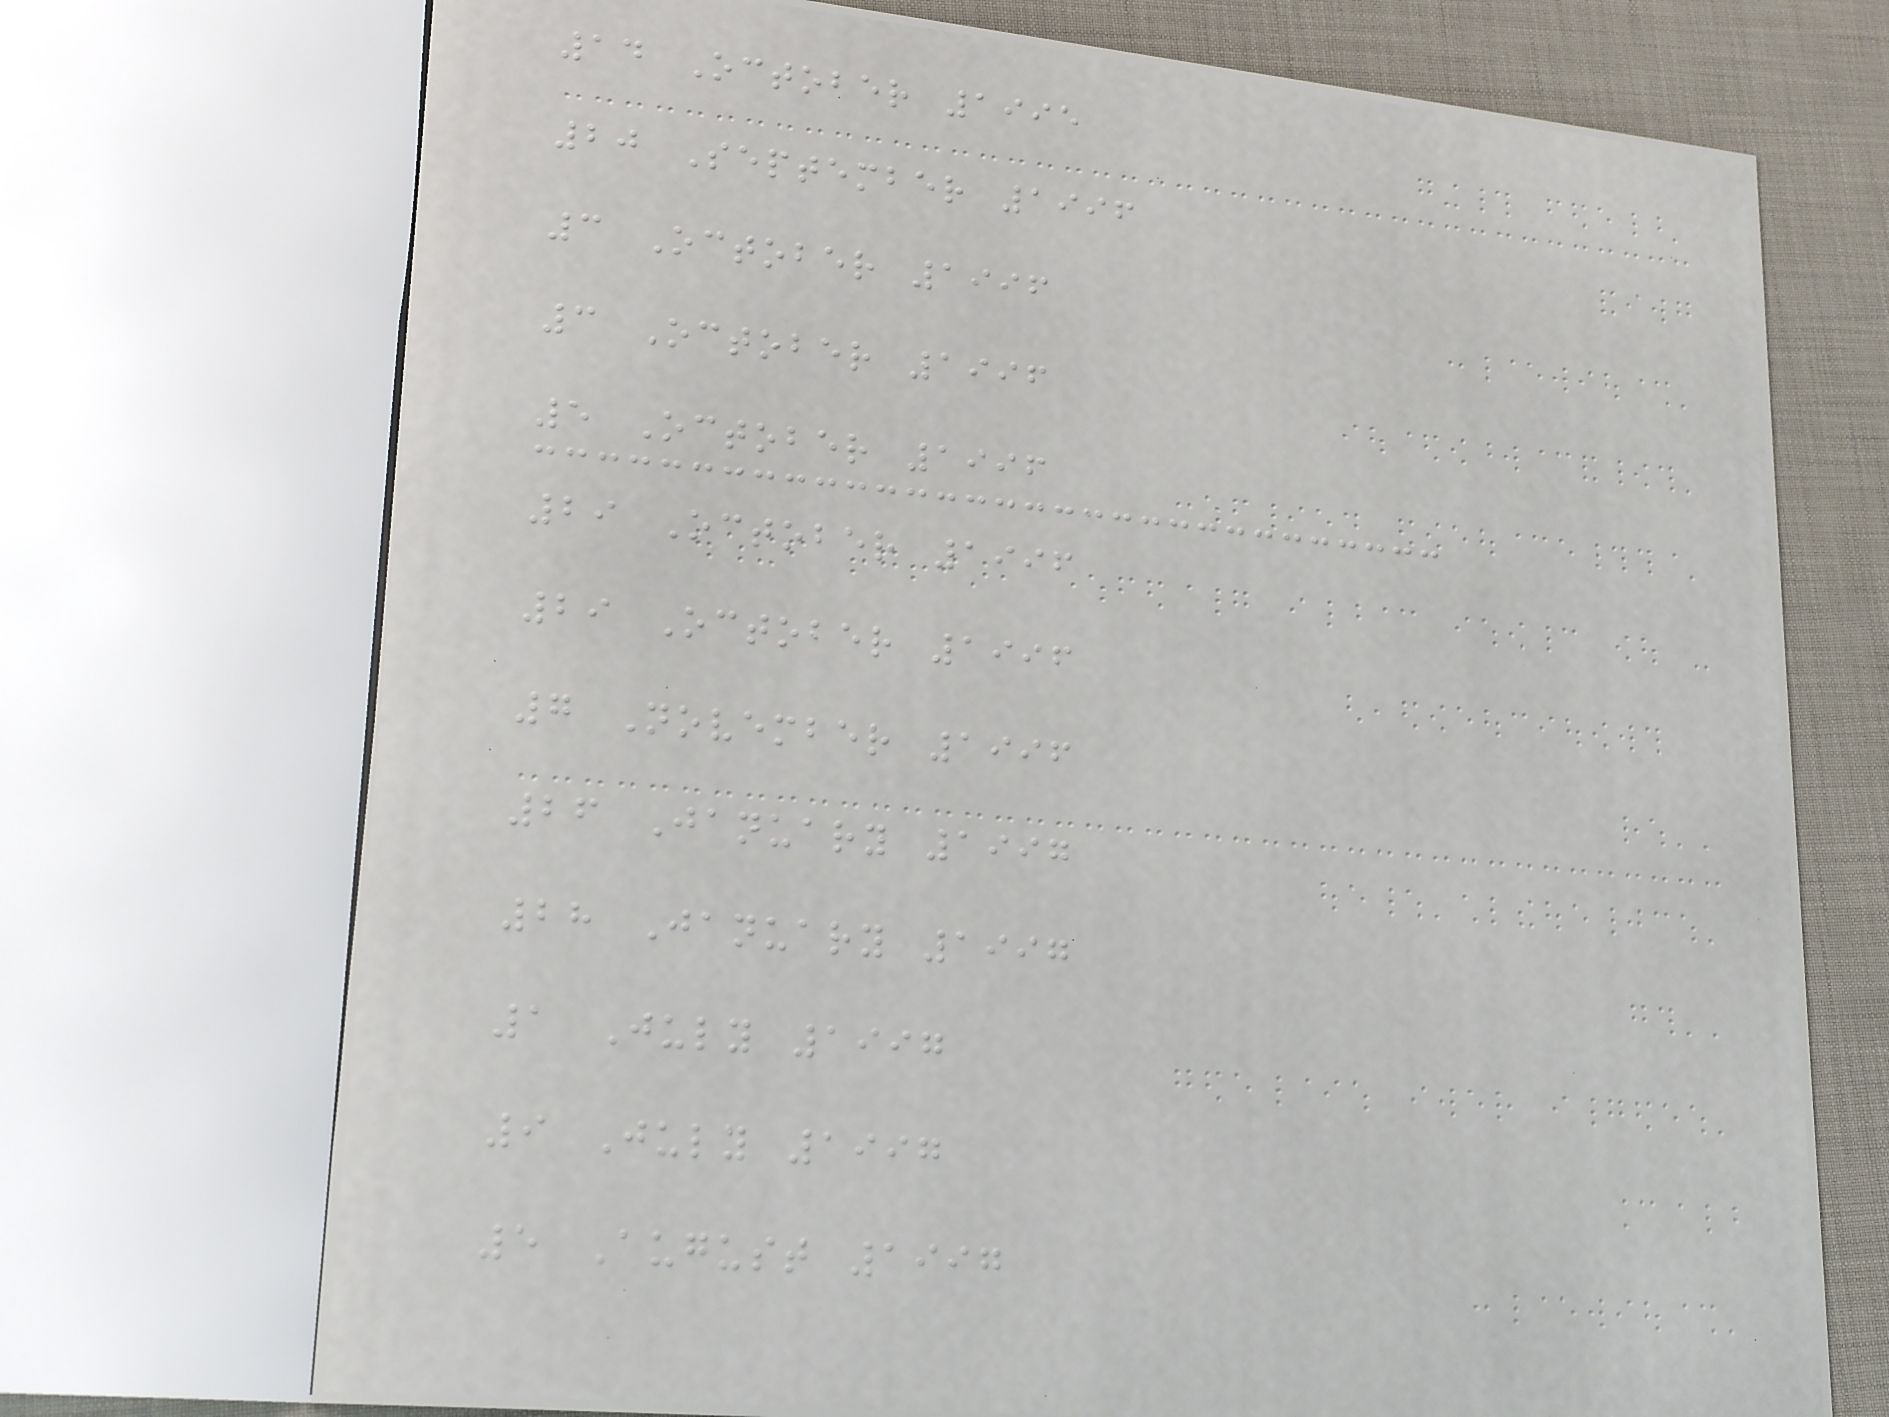14 October 1995
20 September 1996
3 October 1996
3 October 1996
5 October 1996
29 October 1996
29 October 1996
7 November 1996
26 January 1997
28 January 1997
1 July 1997
9 July 1997
5 August 1997
